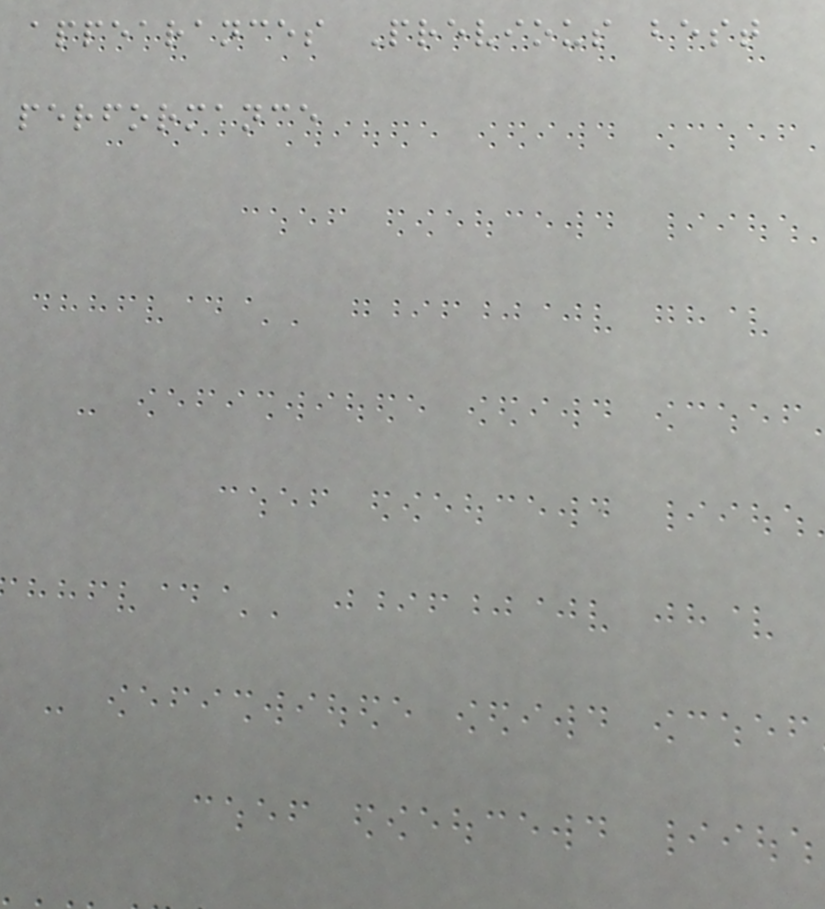appearances Previous best
performance
